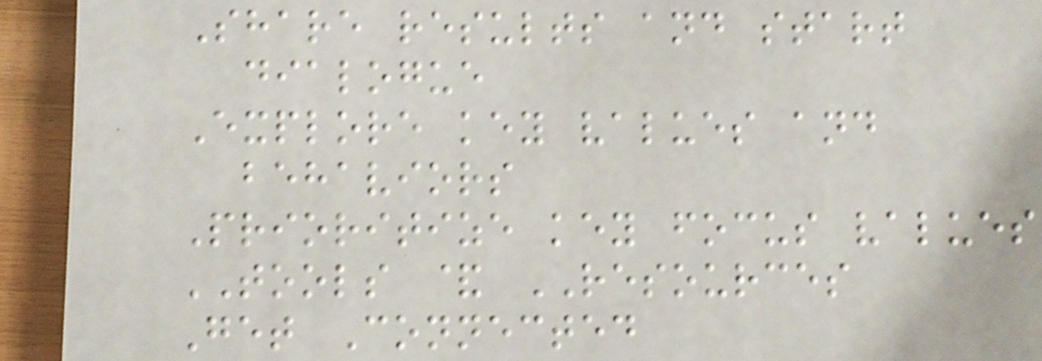Share results and start
dialogue
Explore key values and
behaviors
Prioritize key focus values
TOOLS & RESOURCES
Get Connected
